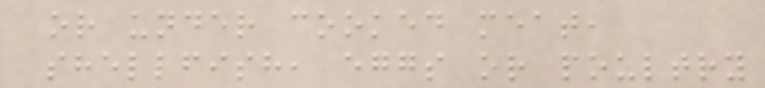or under cooked meat,
shellfish, eggs or poultry
